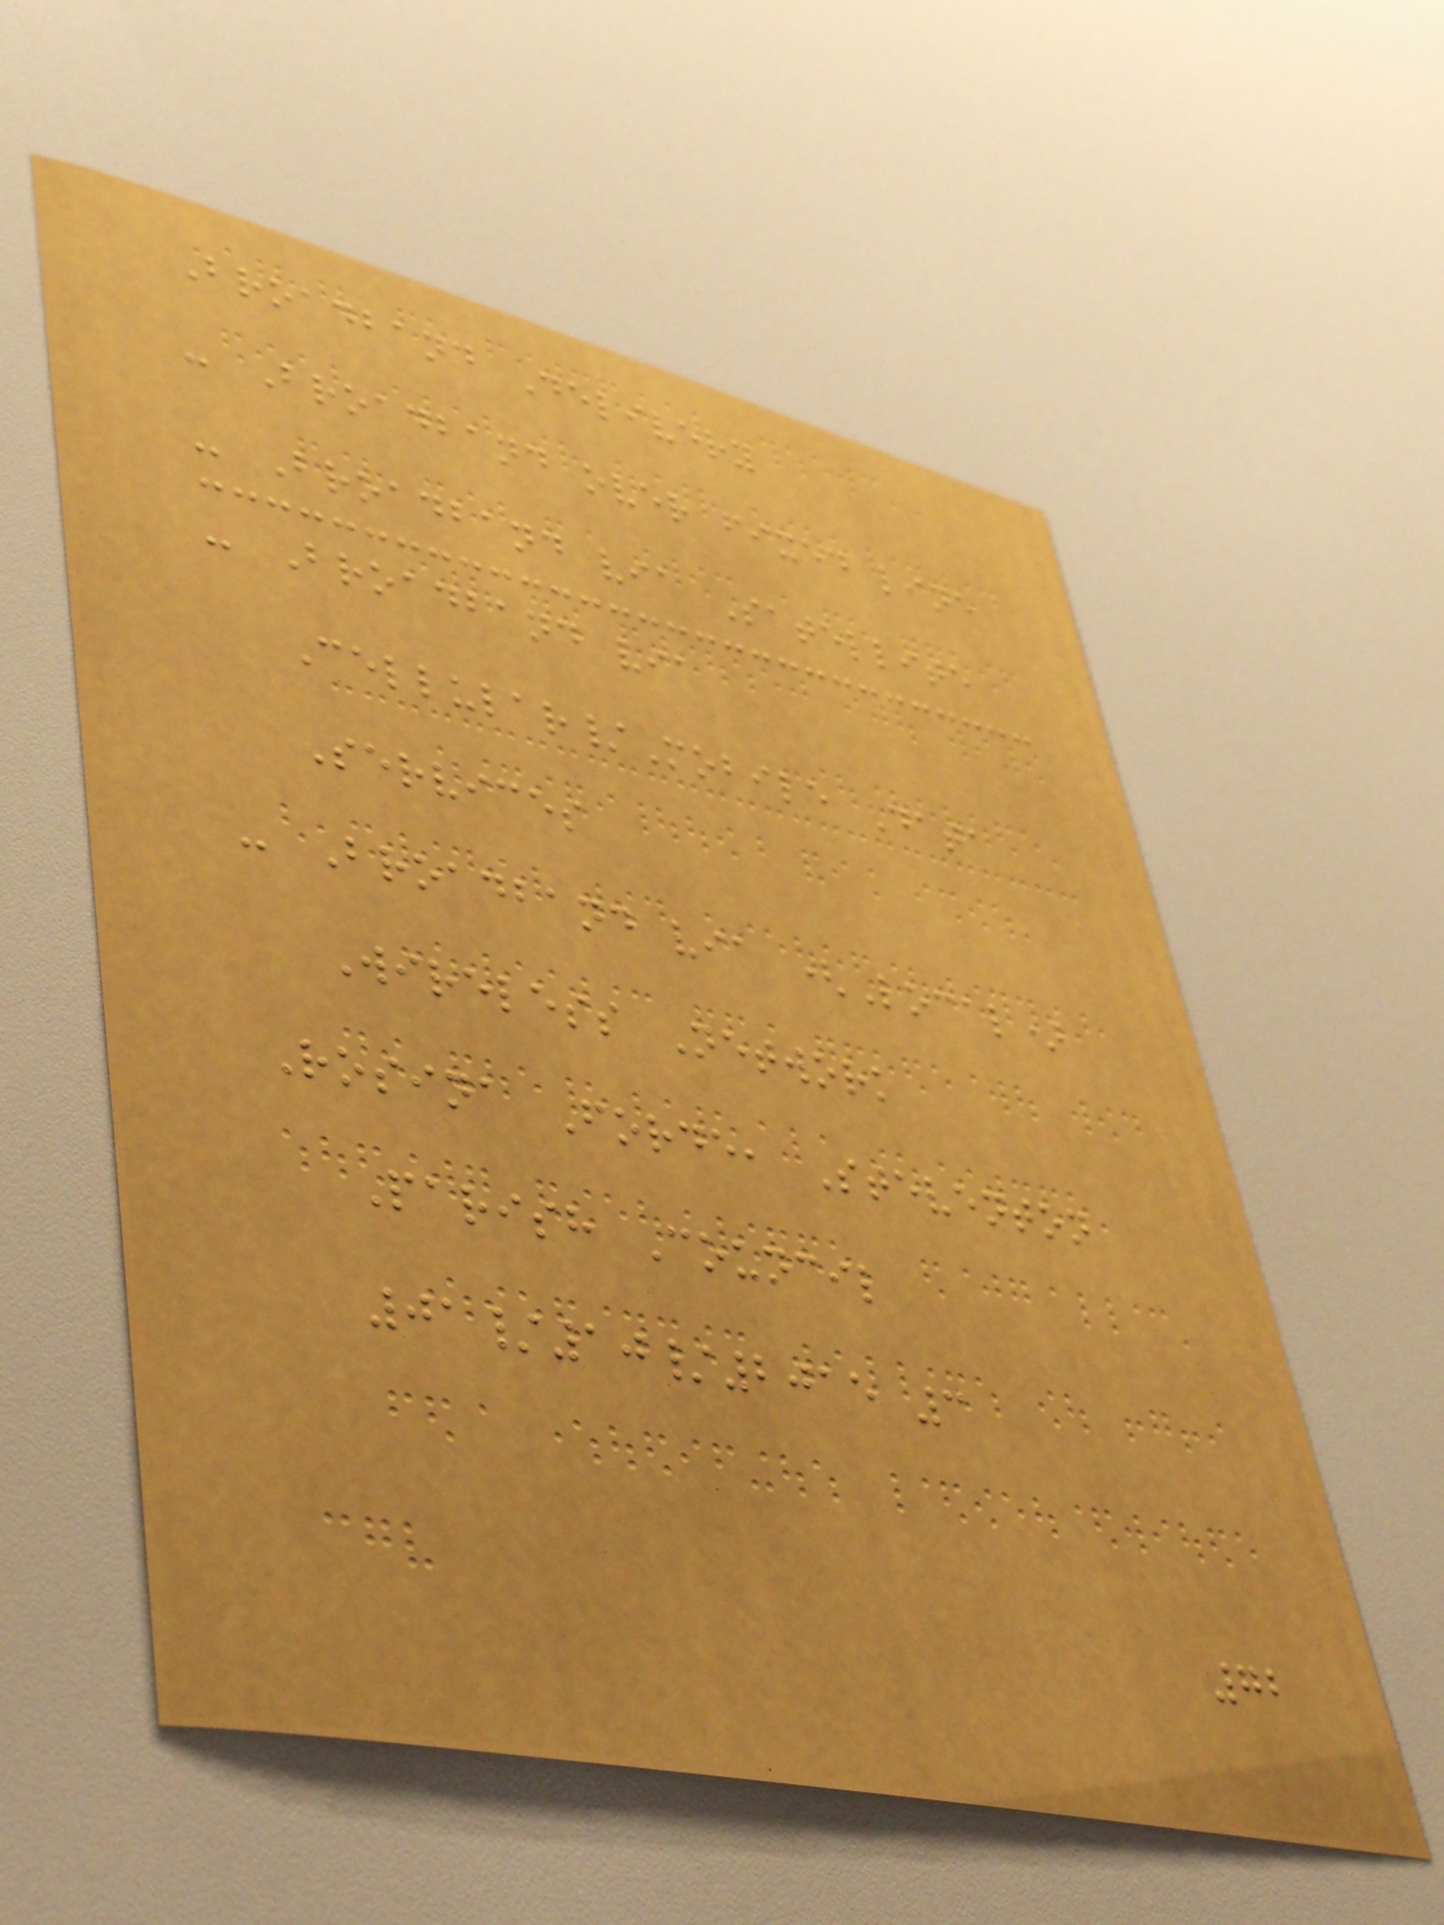Broadband Delivery
- Broadband over fixed line
- Broadband via Satellite
- Broadband via
Cellular/Mobile Data
Services
- Broadband via (Local)
Wireless Network
Rosina Forde, Steventon
Parish Council
01/10/2015 3
72
